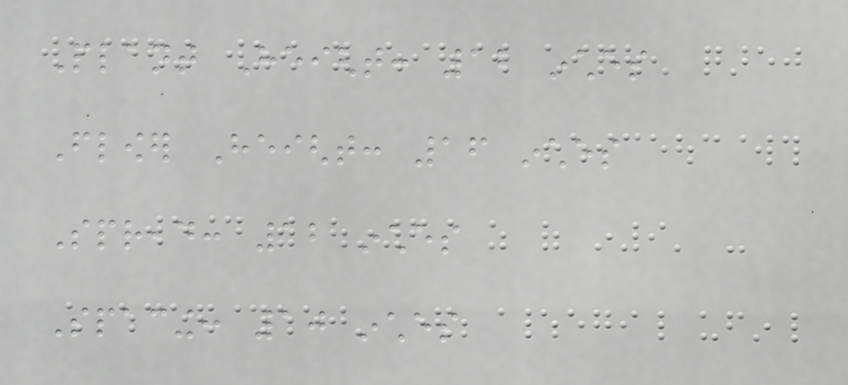Plant Height: 12 inches
Flower Height: 16 inches
Spread: 12 inches
Spacing: 10 inches
